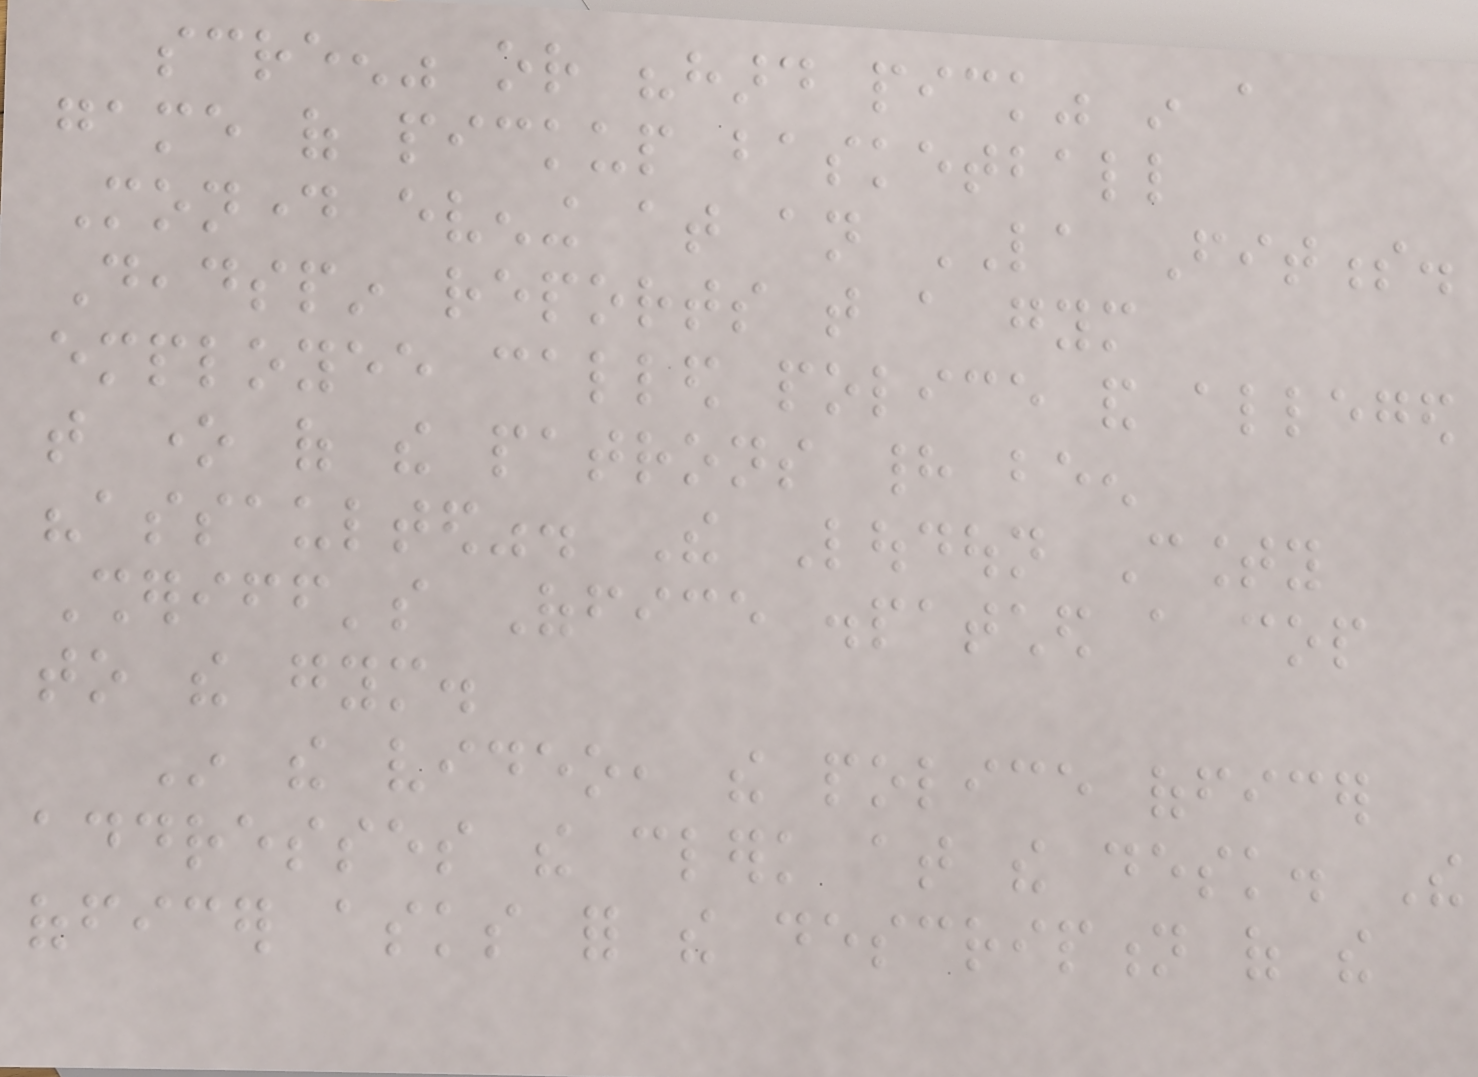screen" or "hard pick" in a
game of pickup basketball
Monday evening at an LA Fitness.
Deadspin reports that a gym
employee called police and alleged
that one of the patrons had been
"assaulted". The Loudoun County
Sheriff's Office dispatched a cop
to the gym.
In the video, the police officer
addresses the clerk at the desk. The
officer asks for the description of the
